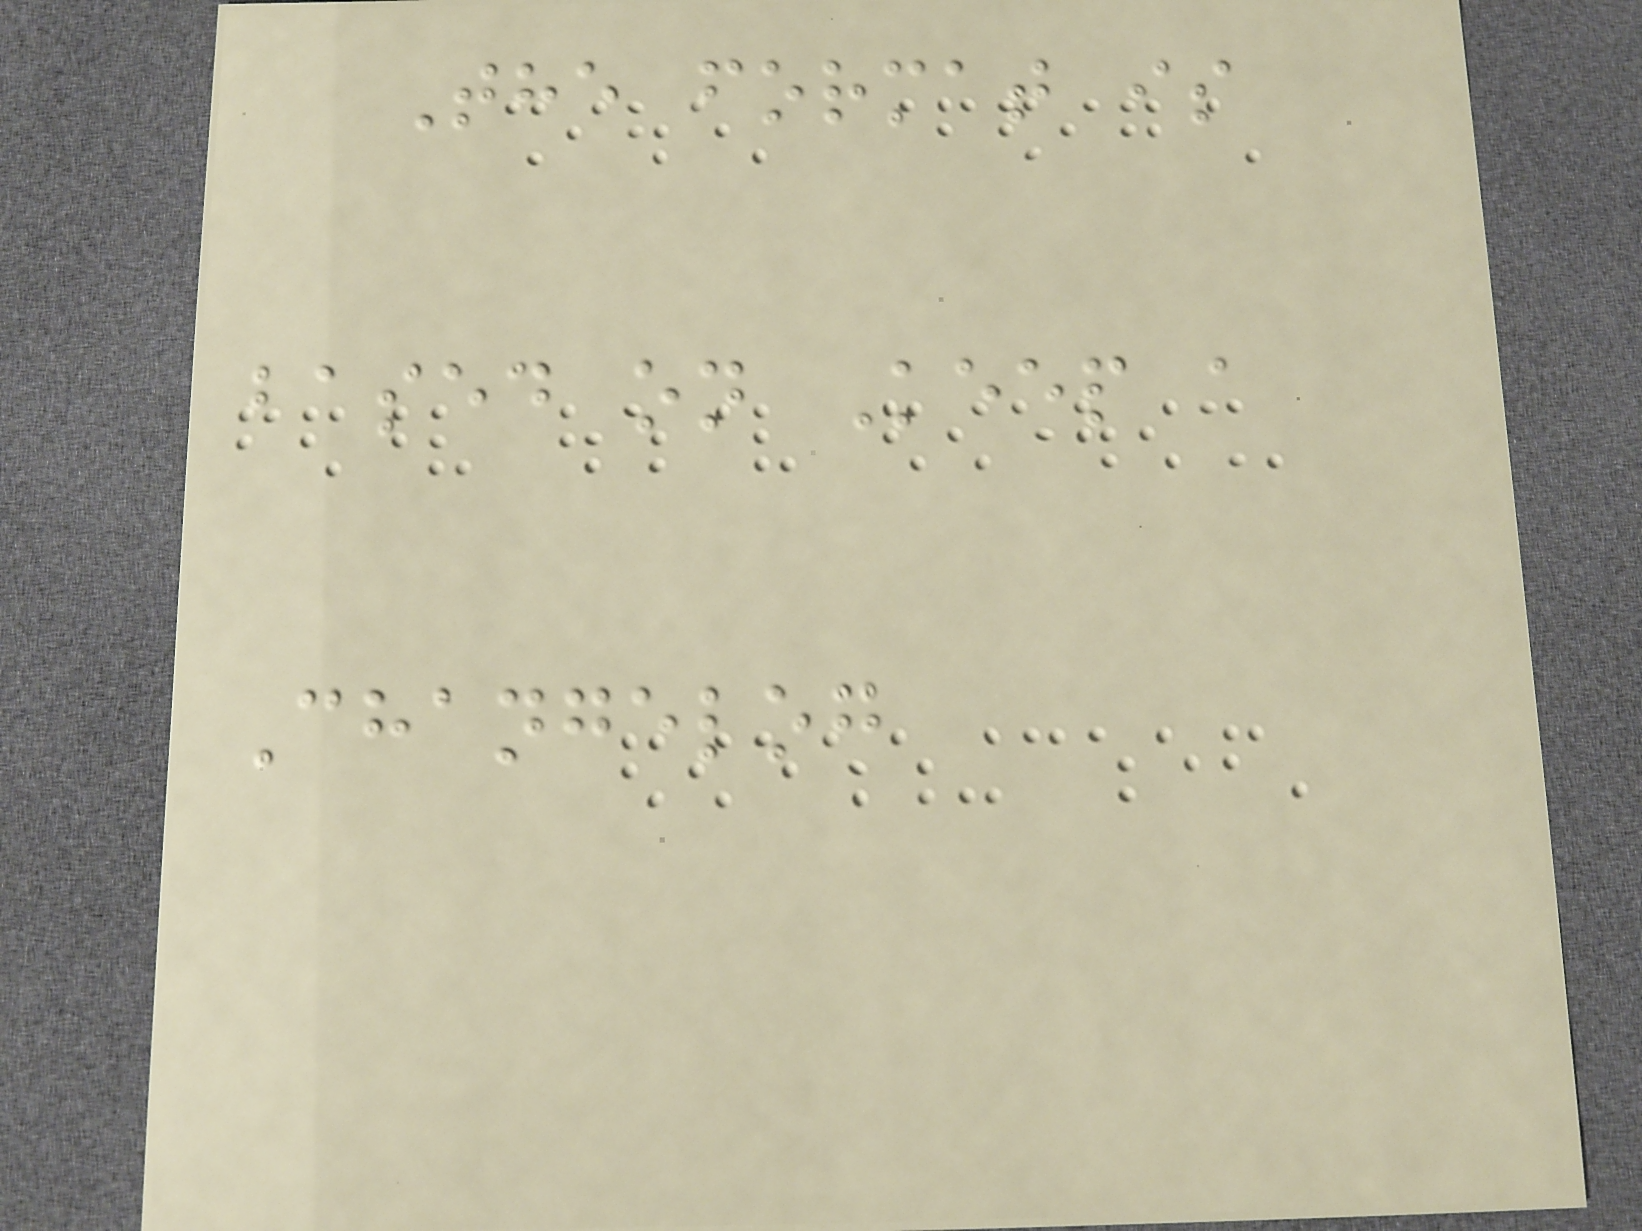The format is
based on Keep a
Changelog
